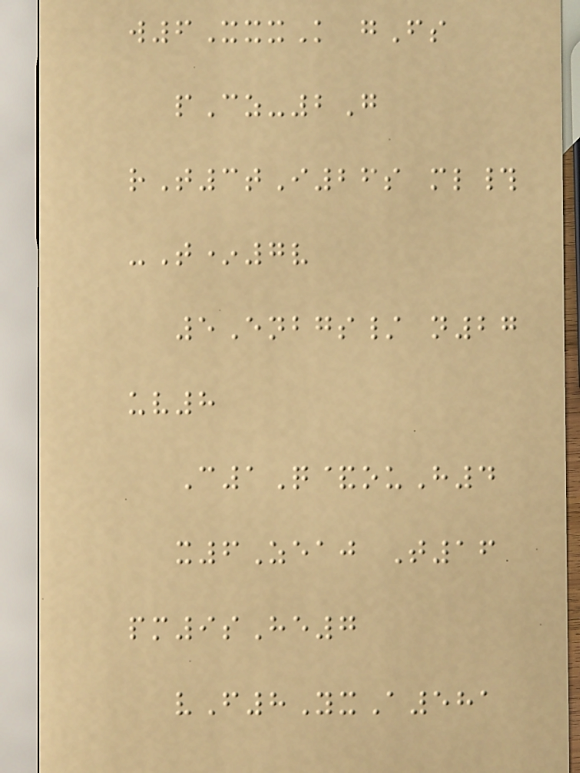w6XxxK gFs
pCz-2G
rT3tI26s ml#
-T*7v
5Enbgs/ n27
uv8
C1Q&ouH4
x6Zeaj T16
pm9sHe7
vF8YxA581
